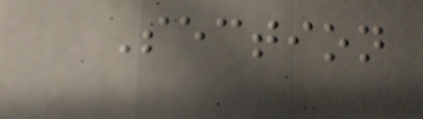Section
